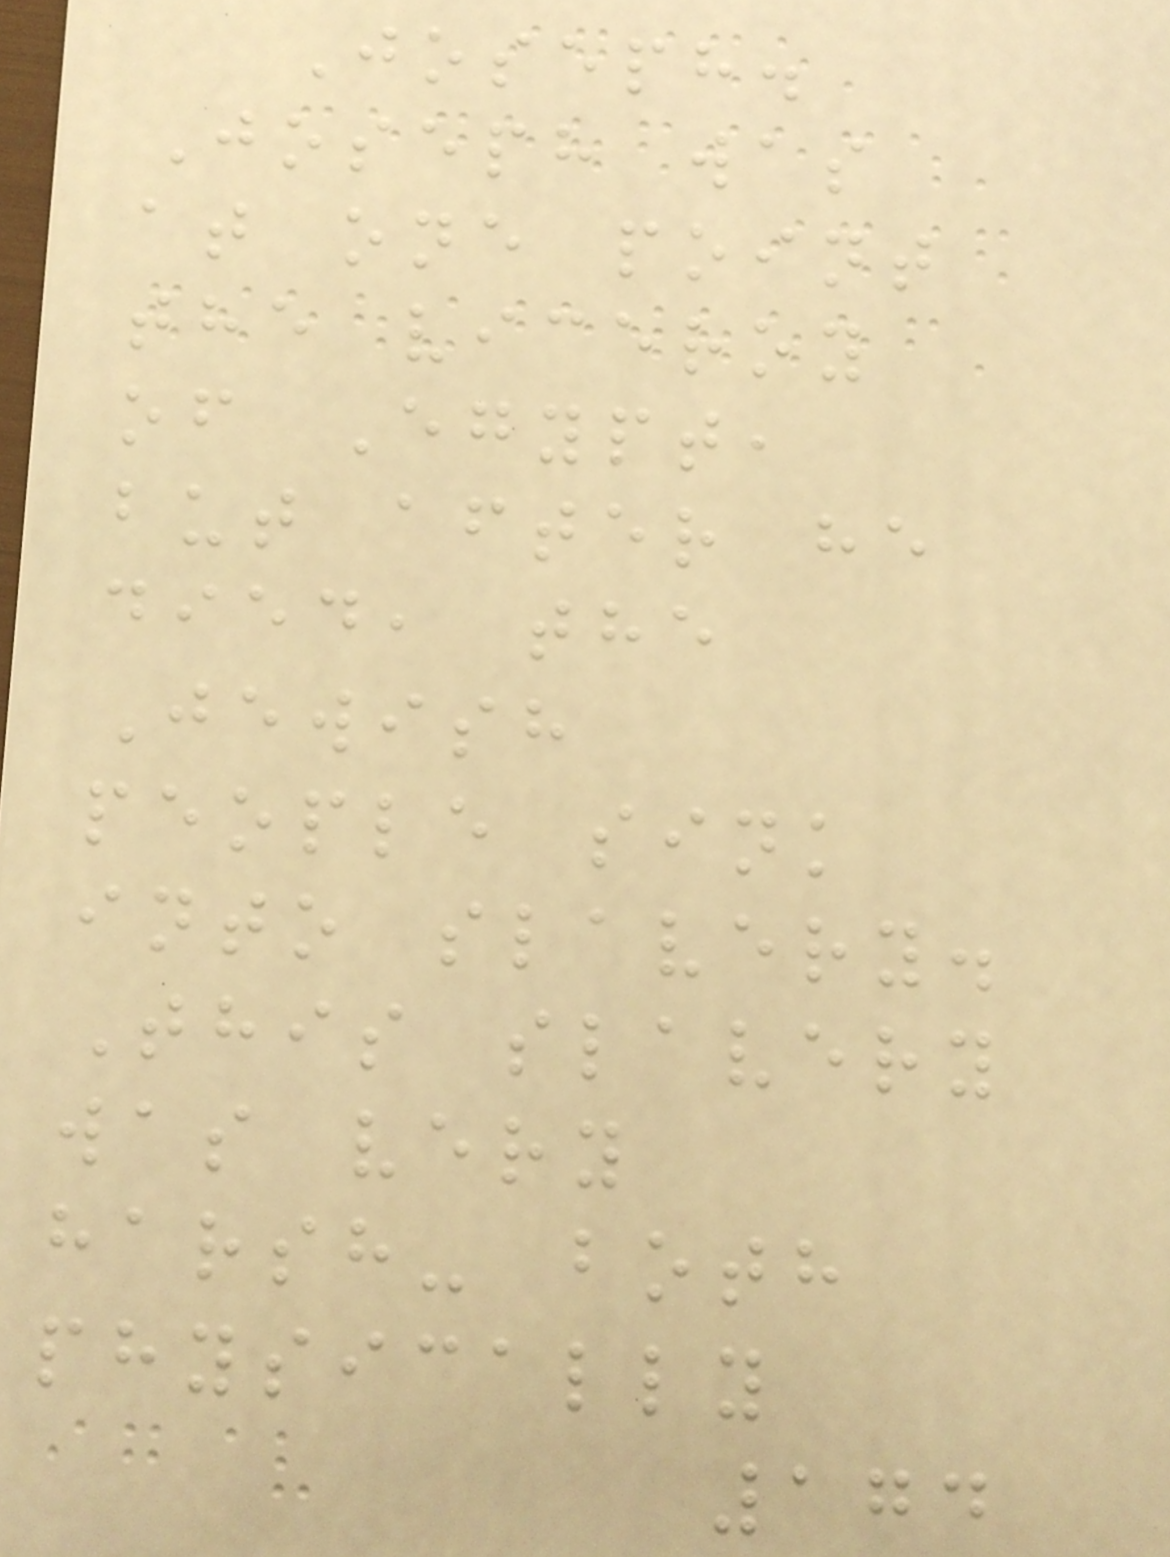Joseph.
Joseph was
at one point
the viceroy
of Egypt,
but after he
died, the
Jewish
people sink
into slavery.
This slavery
was very
harsh- both
physically
174
